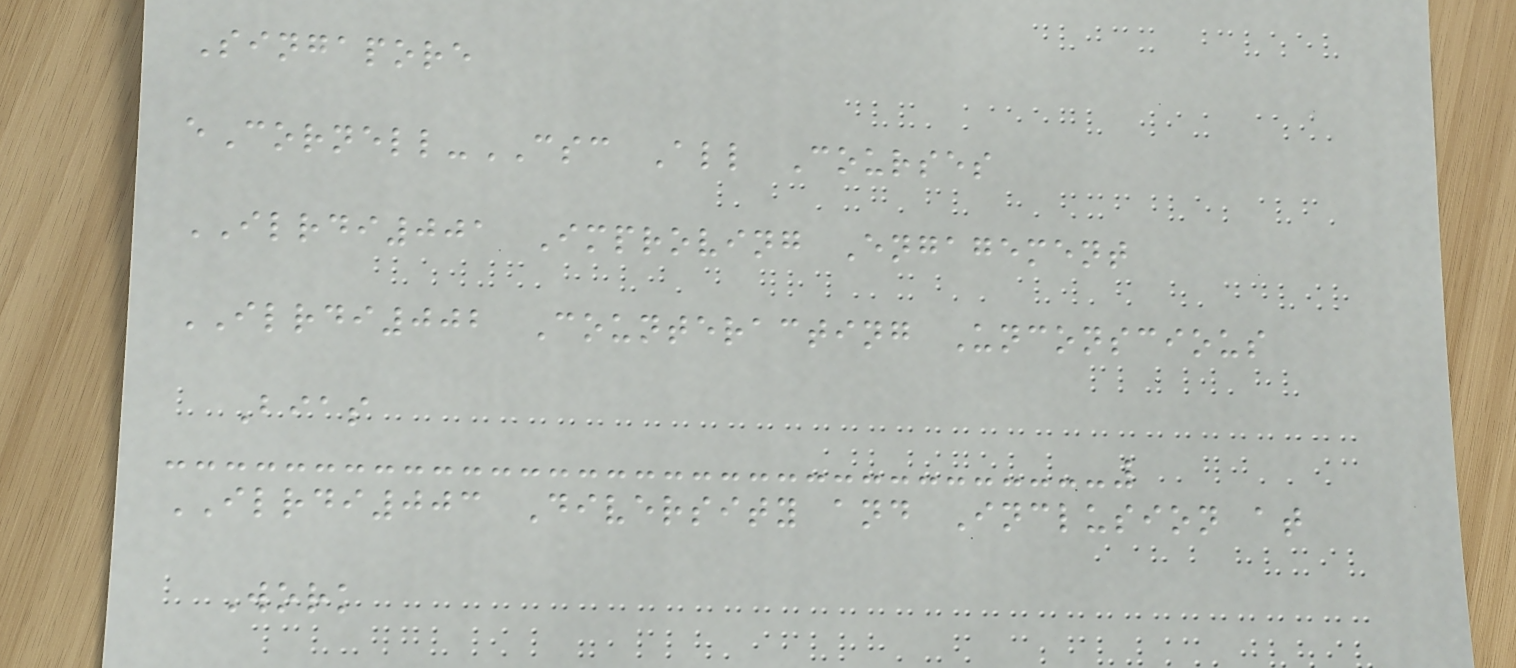Singapore
eCornell-CSC All Courses
ILRDI001 Improving Engagement
ILRDI002 Counteracting Unconscious
Bias
ILRDI003 Diversity and Inclusion at
Work
